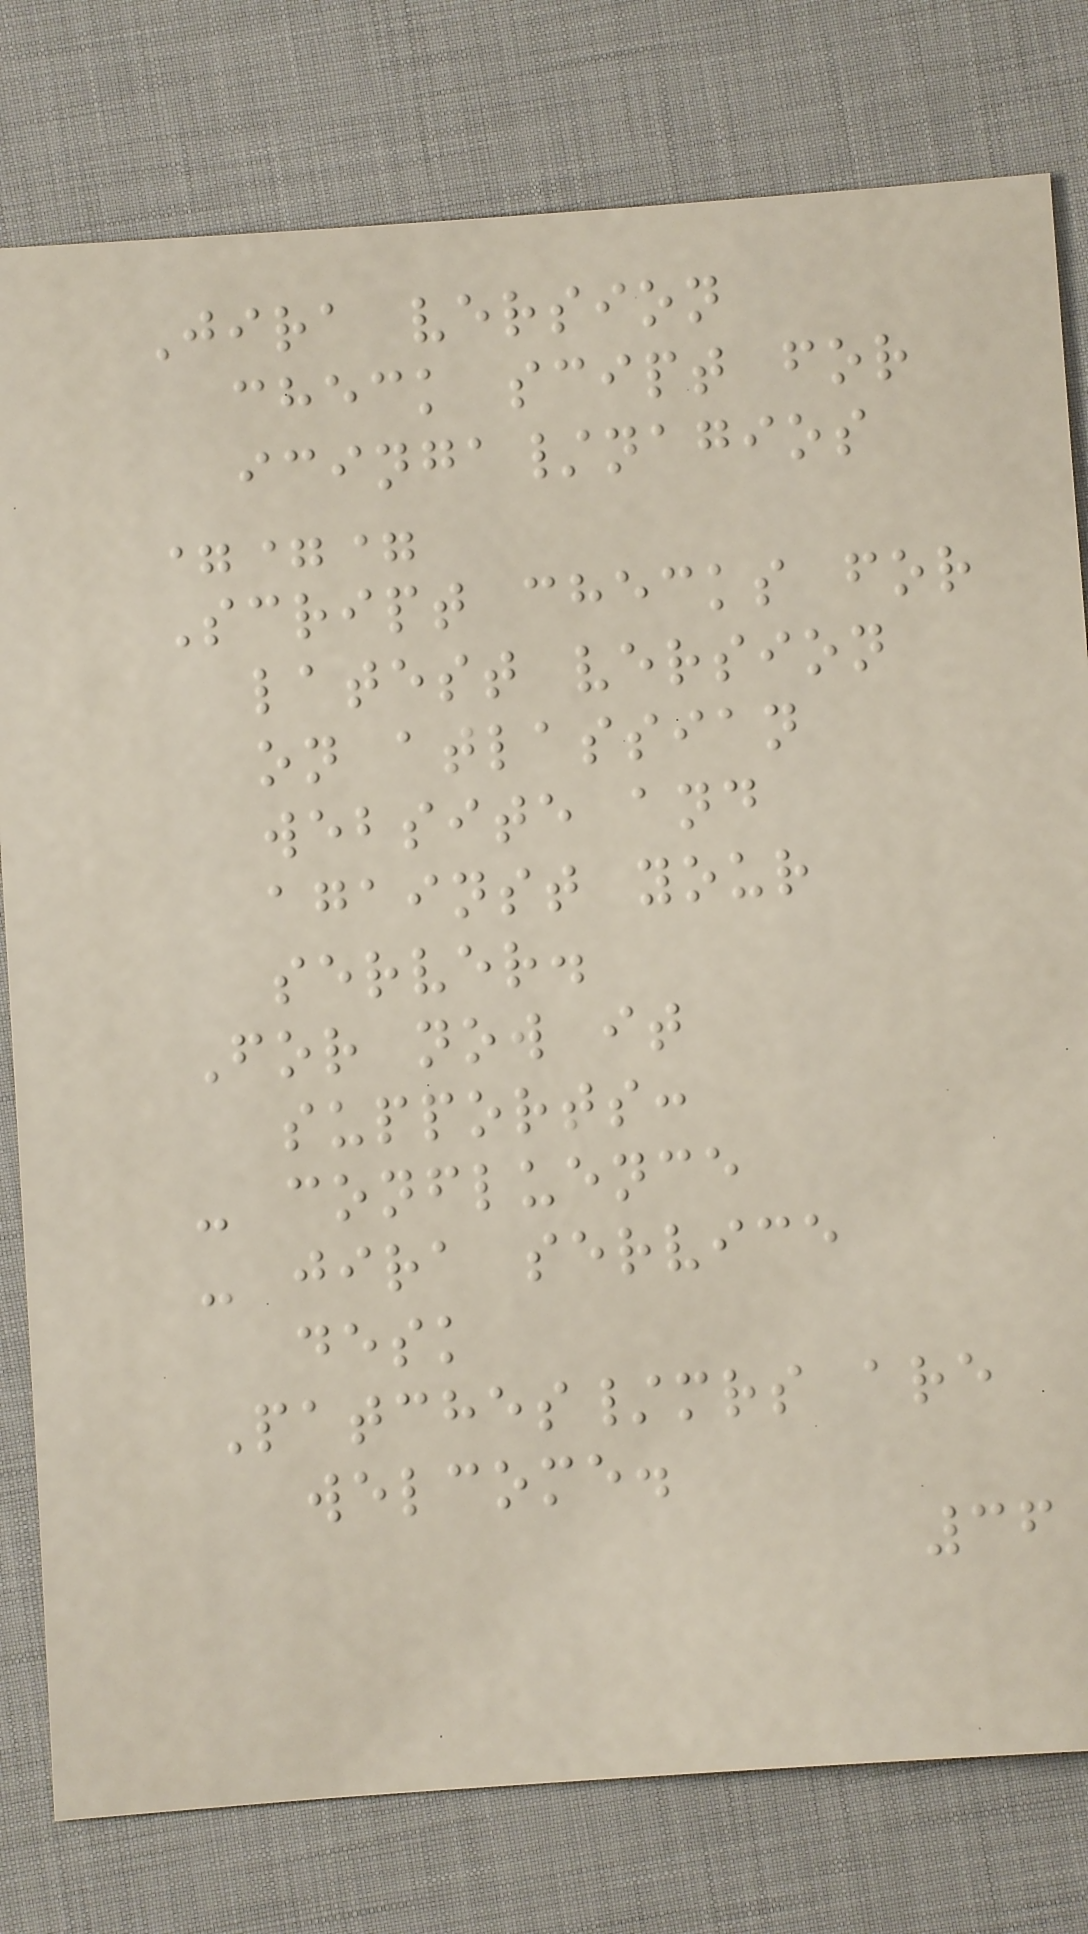Jira version
check scipt for
icinga/nagios
===
Script checks for
latest version
on atlassian
website and
against your
server.
For now it
supports:
- confluence
- jira service
desk
Patches/mrs are
welcome.
36
